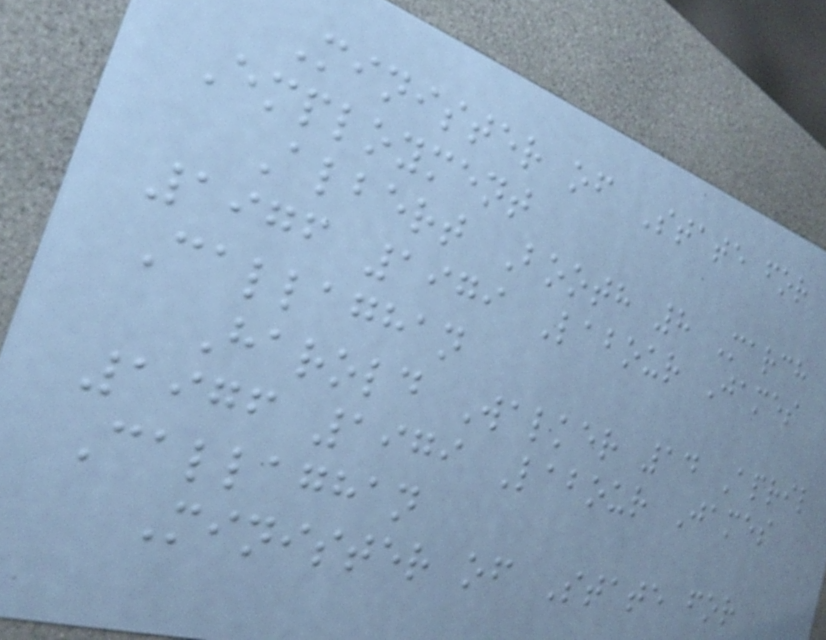Minister of State for
Employment
Albert Booth 8 March
1976 1979 Labour James
Callaghan
Harold Walker 14 April
1976 1979 Labour James
Callaghan
Minister of State for
